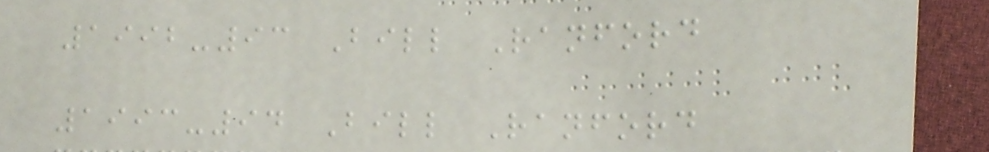1992-93 Bill Ranford
1993-94 Bill Ranford
